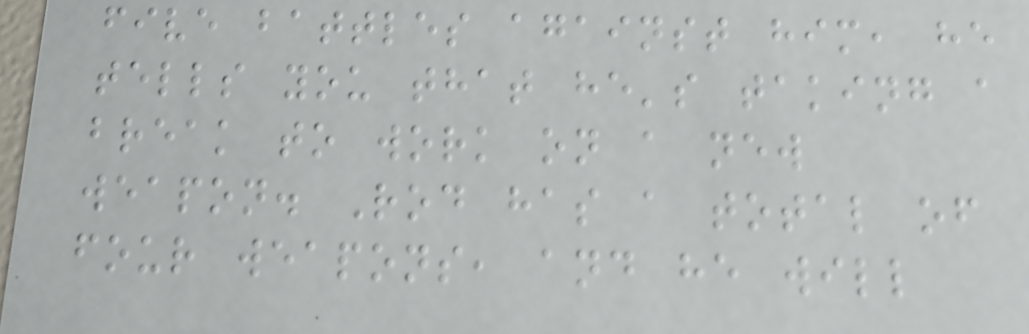five battles against him, he
tells you that he's taking a
break to work on a new
weapon. Rod has a total of
four weapons, and he will
